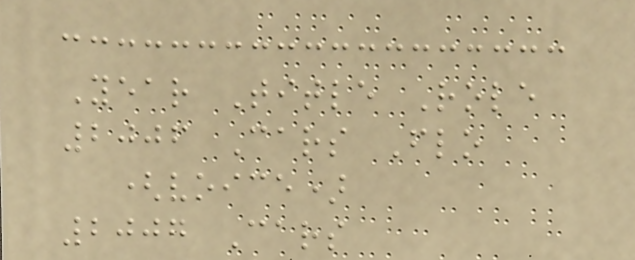Year Title Role
2006 Cars Flo
(voice)
2007 Cars
